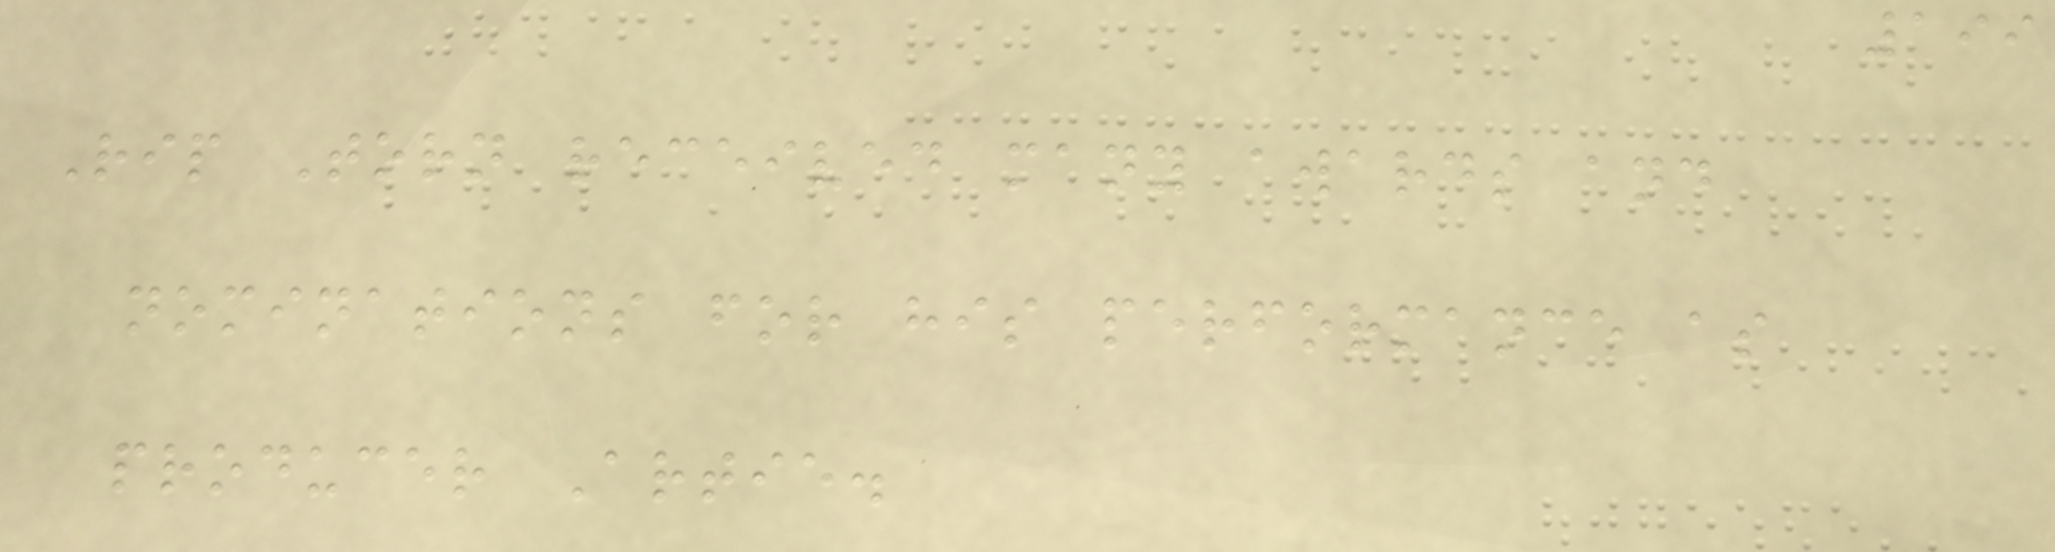199
Rip Torn received many awards and
nominations for his performance as
producer Artie.
